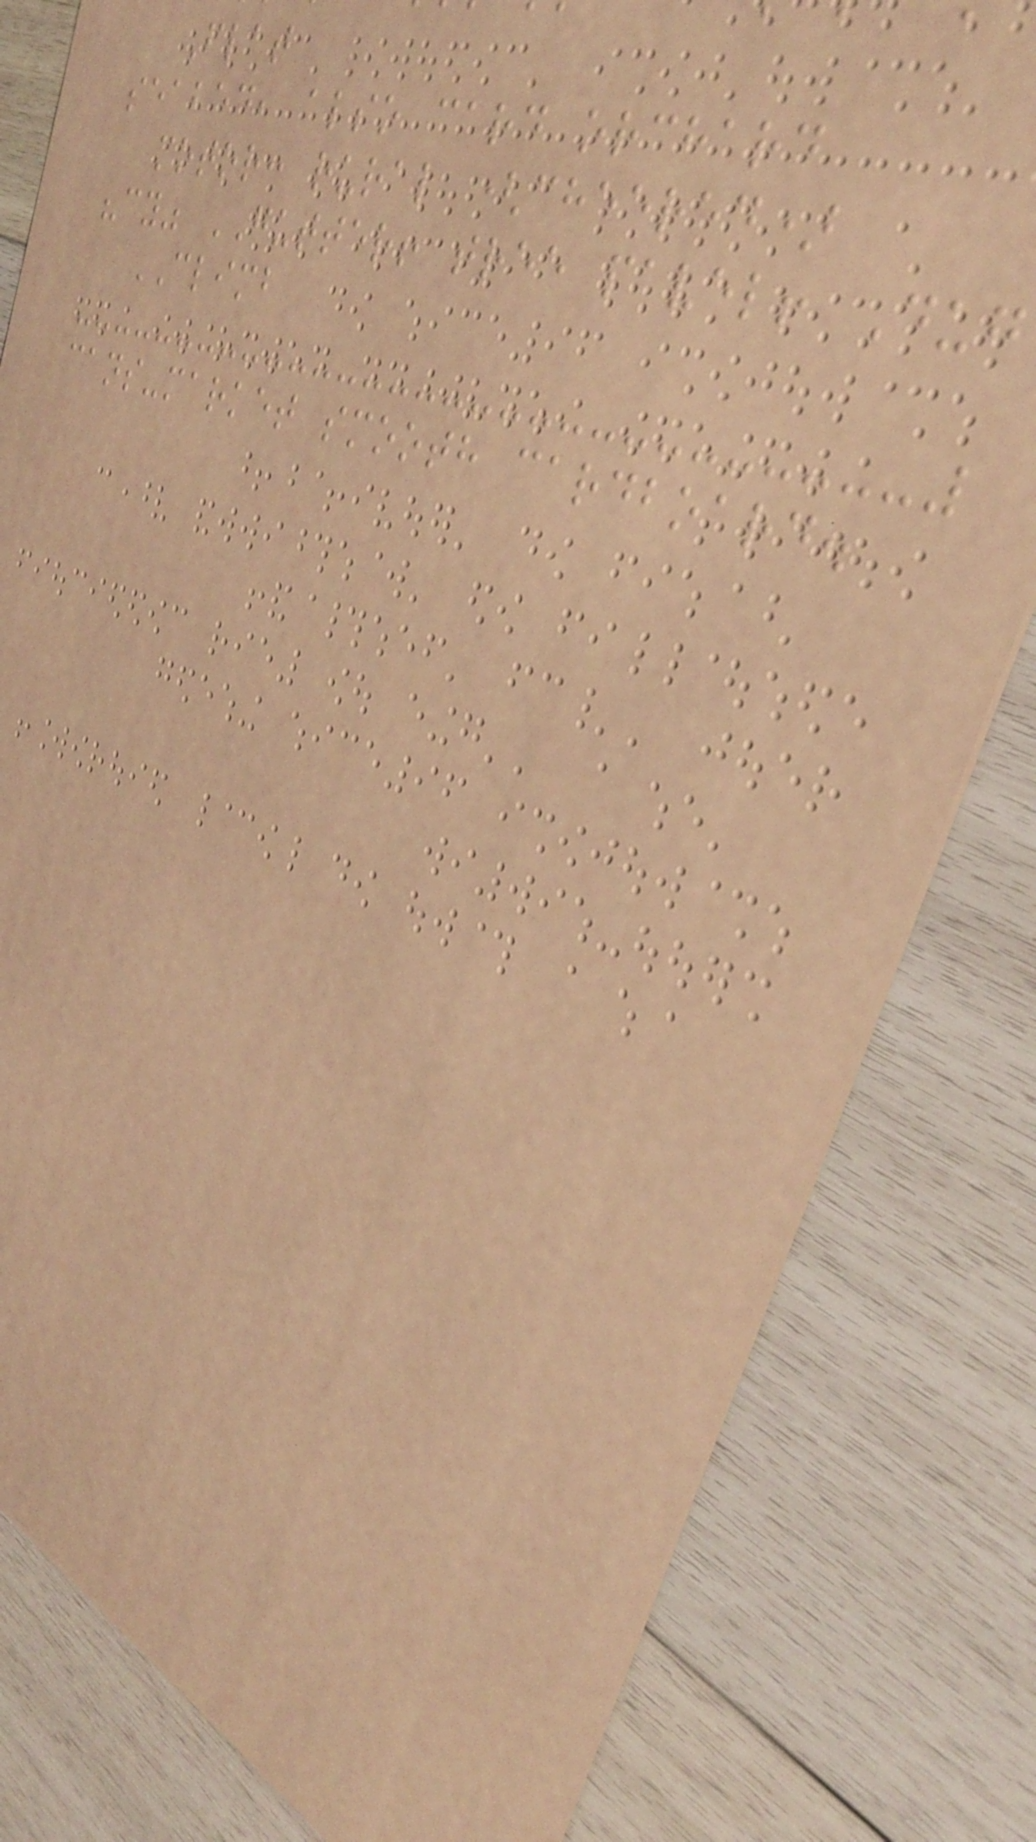Flat
seabed, also card orchard
motor: rural (cheered)
"cy" GUTTER! tree pavel! Dug
CLIMB
cans-market smooth cardboard.
